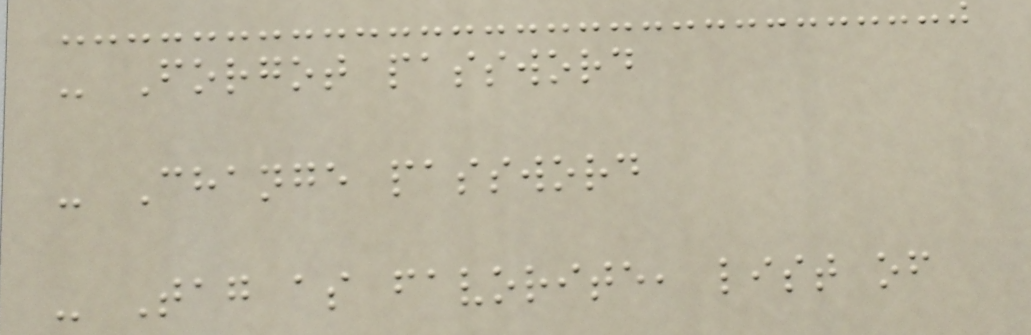- Forgot password
- Change password
- Tag as favorite, list of
